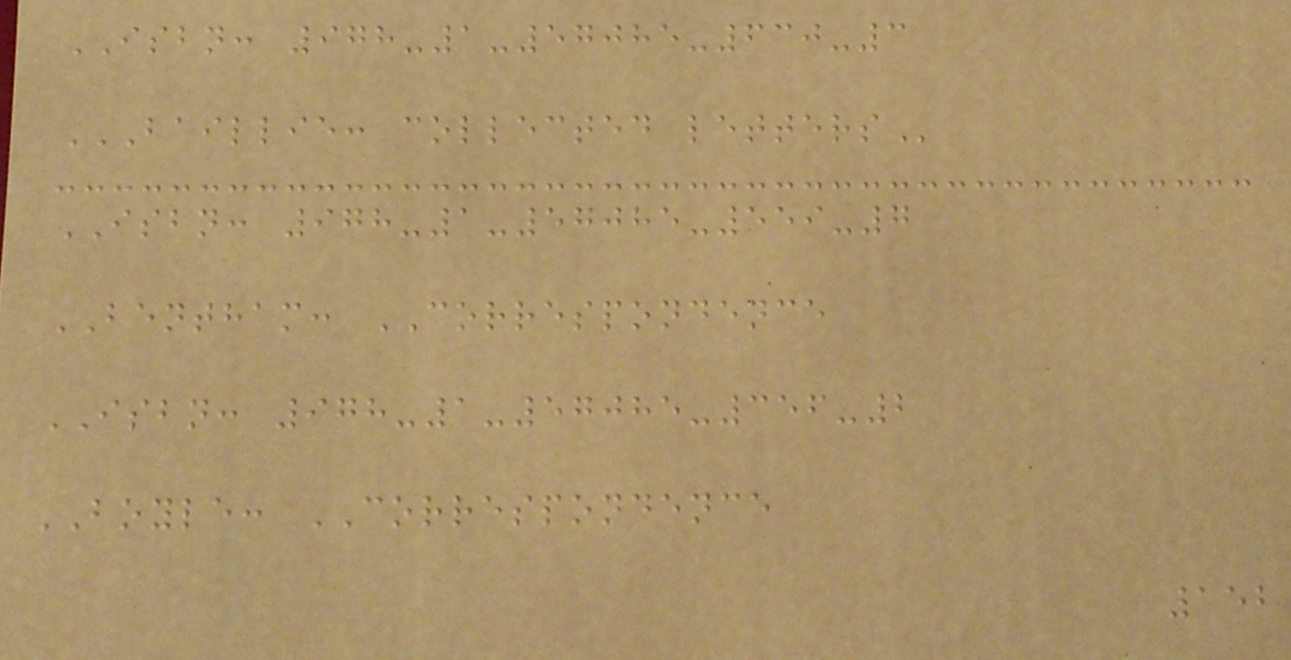ISBN: 978-1-57085-630-3
BAILLIE: COLLECTED LETTERS
ISBN: 978-1-57085-559-7
BENTHAM: CORRESPONDENCE
ISBN: 978-1-57085-356-2
BOYLE: CORRESPONDENCE
152
